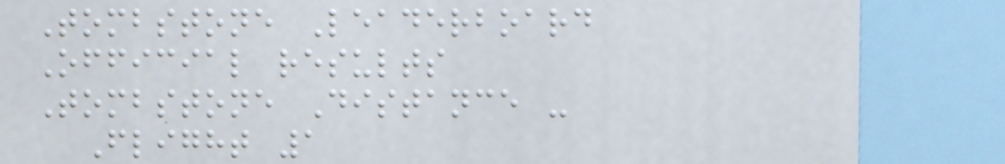Tombstone Leaderboard
Official results
Tombstone Distance -
Flight 1
